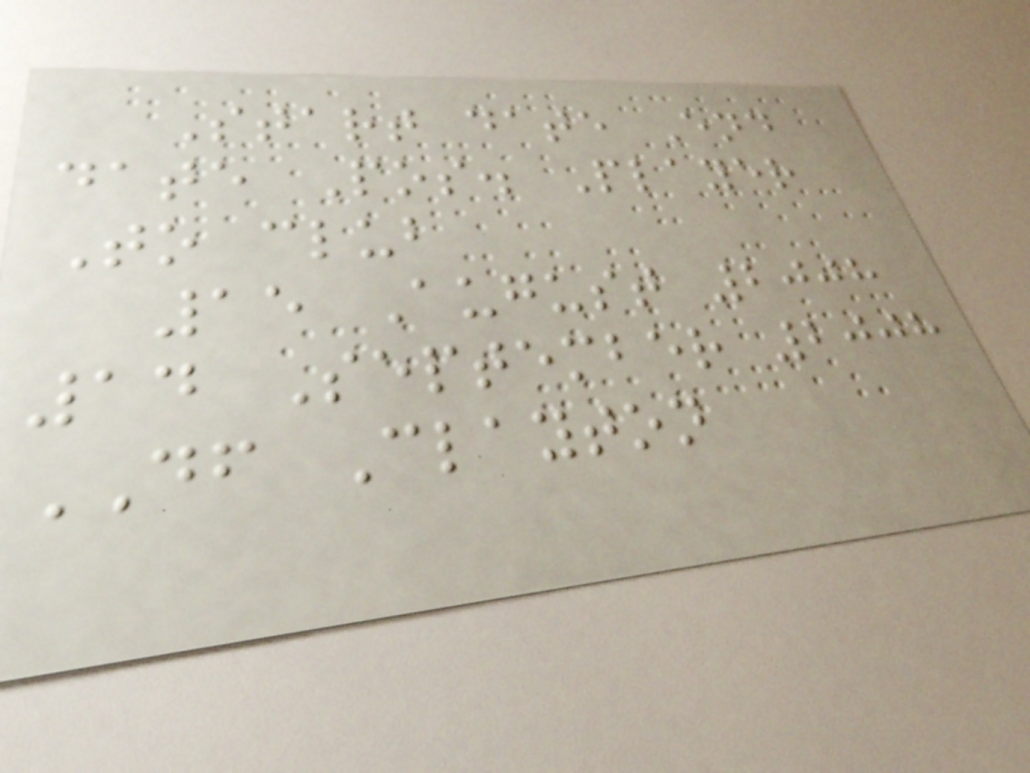Start date End
date Pos. Player
To club
15 August 2008
14 September 2008
DF Clayton
